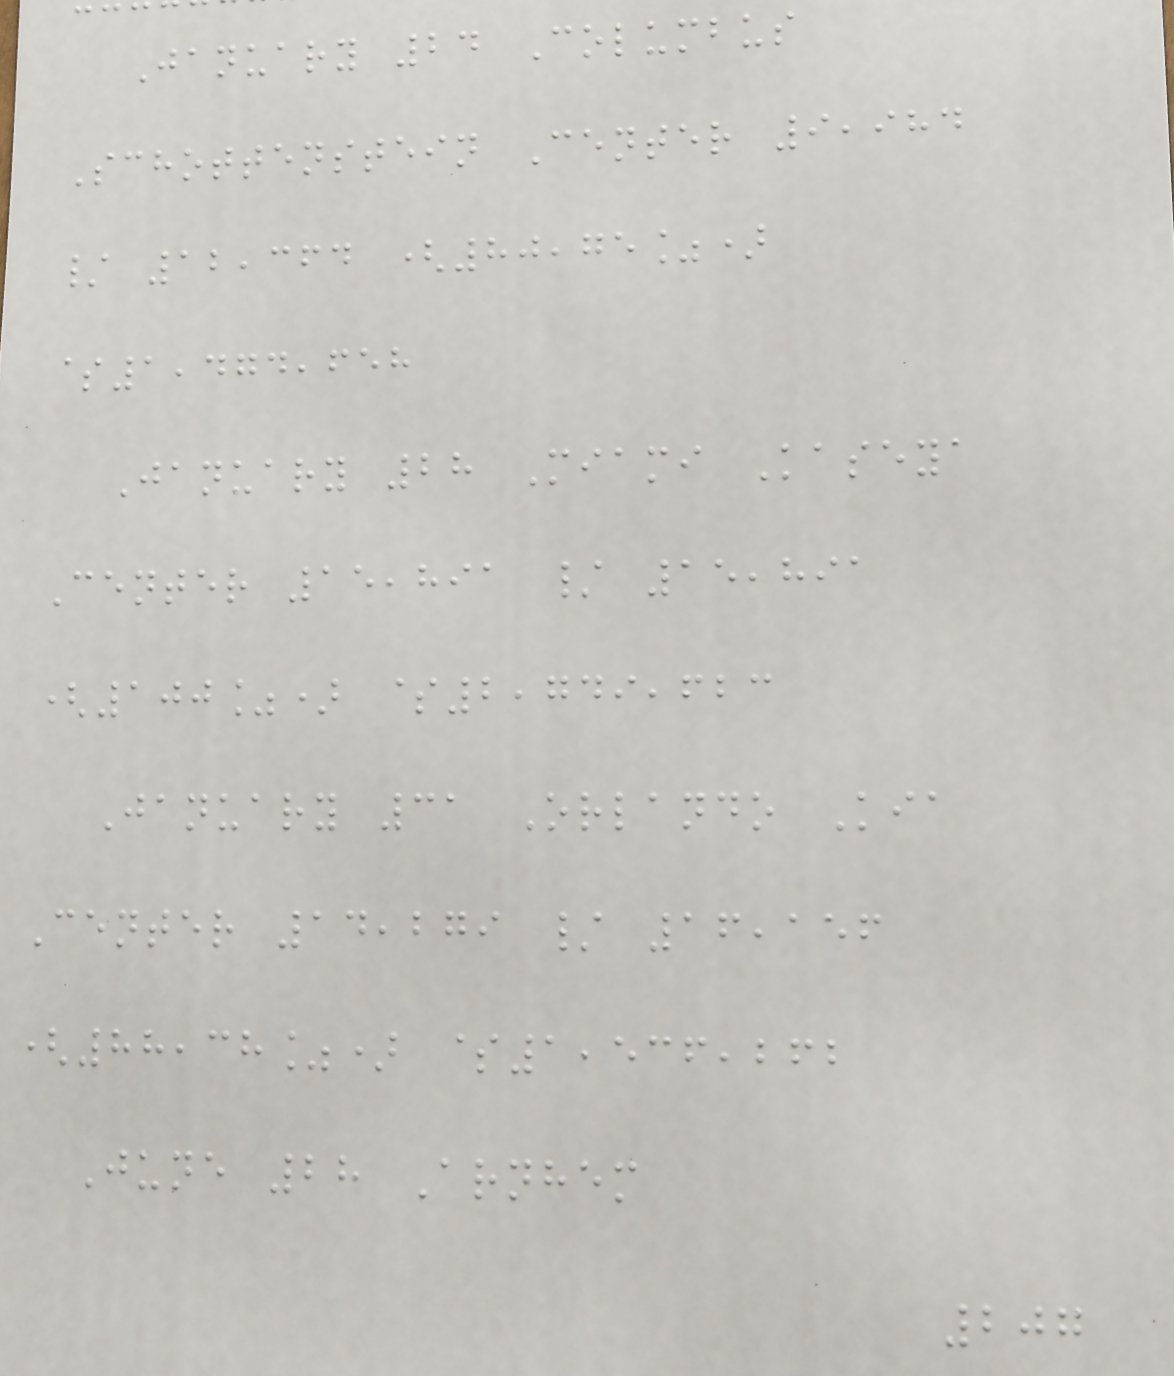January 24 Columbus
Schottenstein Center 9,984
/ 12,364 (80,75%)
$1,474,658
January 28 Miami Kaseya
Center 15,891 / 15,891
(100%) $2,749,623
January 31 Orlando Kia
Center 14,279 / 16,156
(88,38%) $1,536,262
June 28 Arnhem
207
